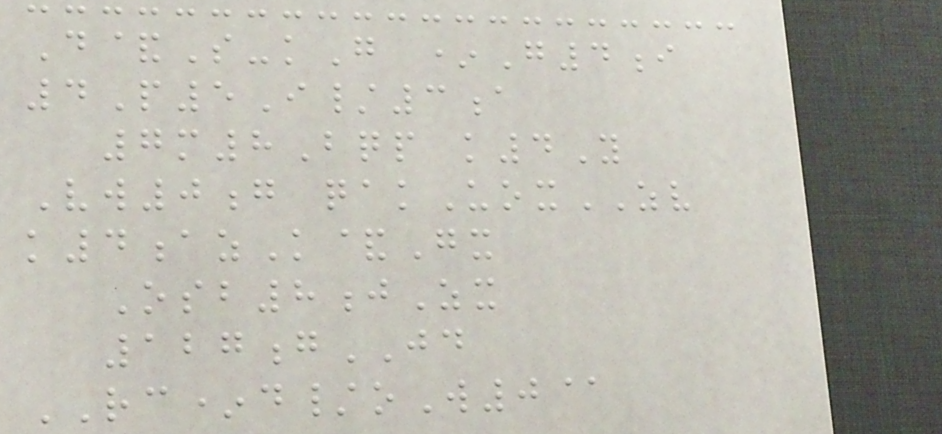D&S-kG *G4i
4P5I/3a
7m8Bqp k4Y
Vw0g qakUoxZV
k4azK&Gx
Osb8jZx
127gJD
RC*d/oW0@
